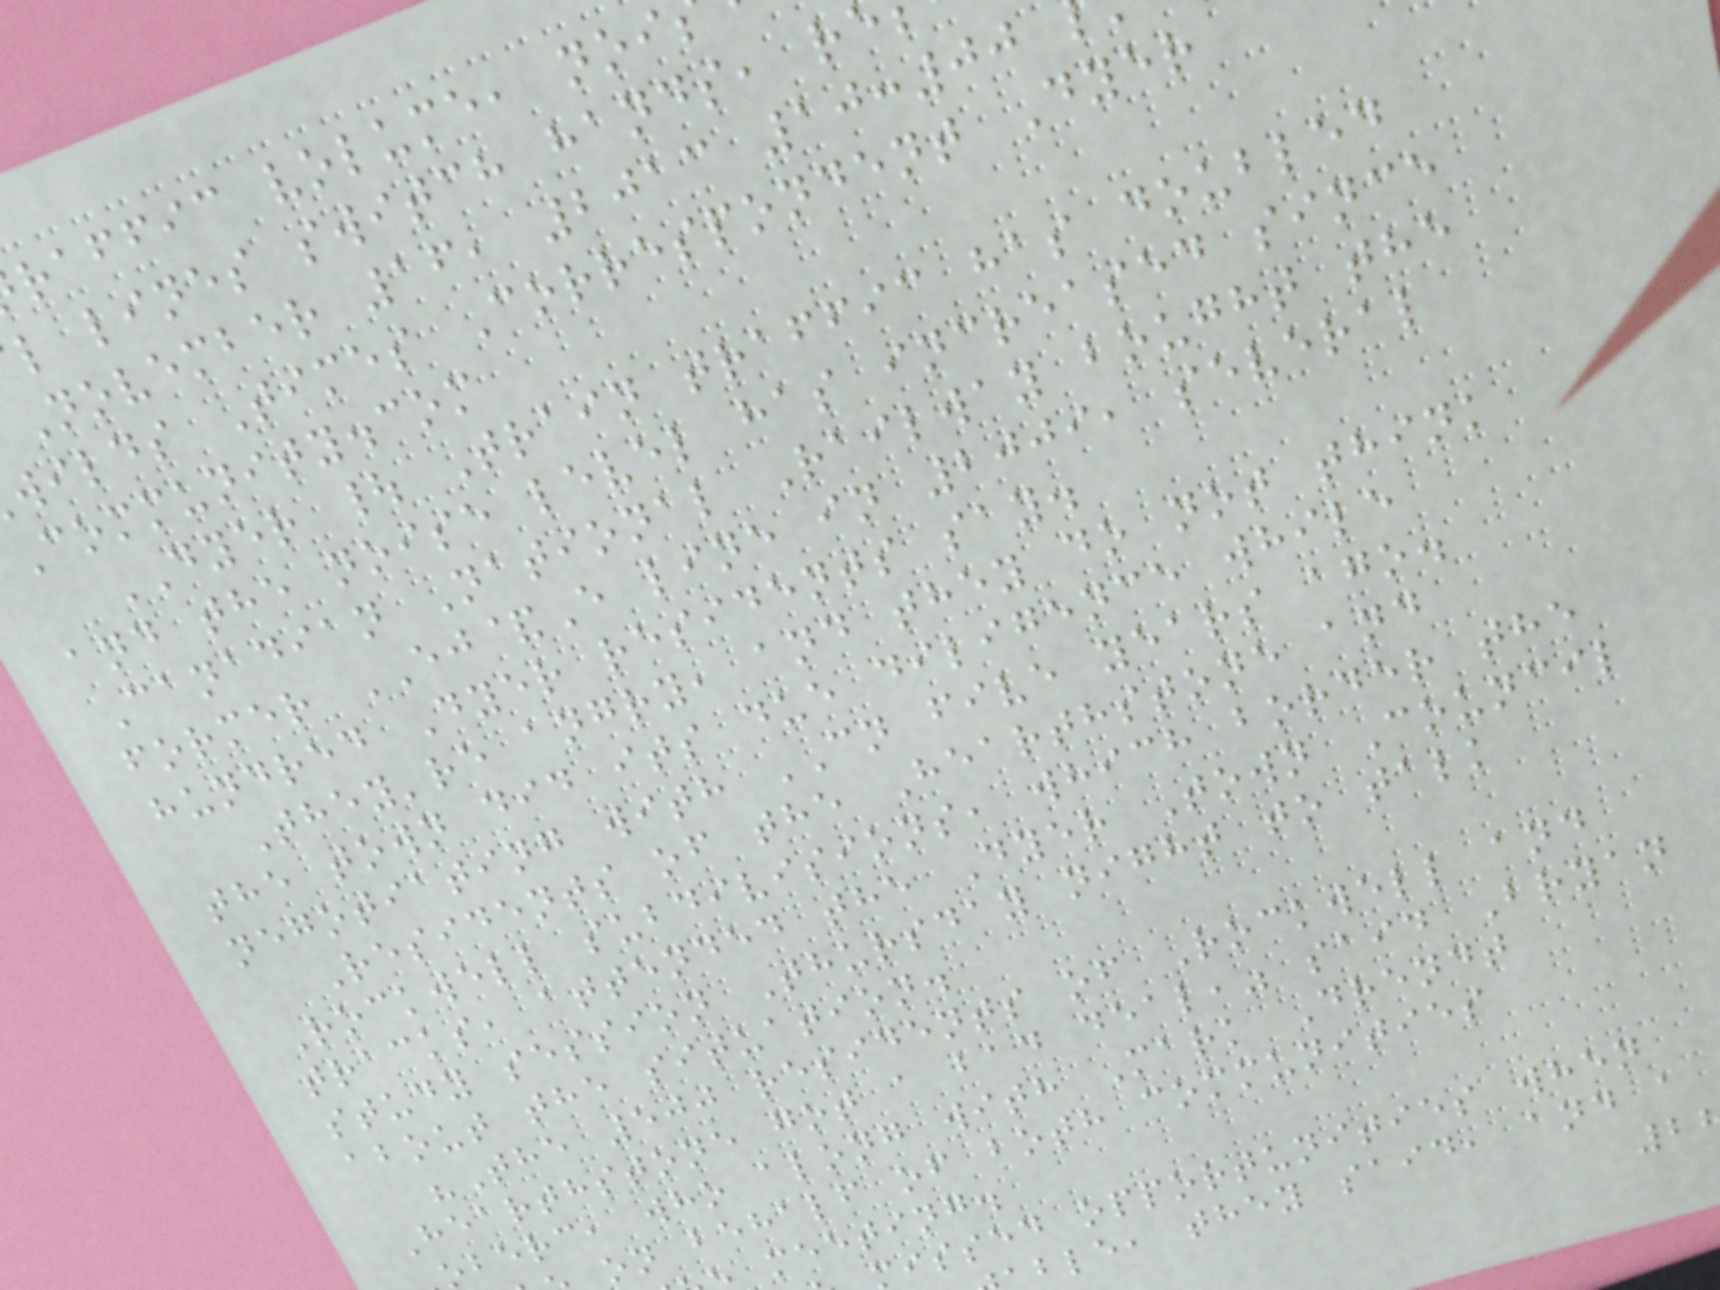raffic volume, noi
l lines switch hands, r
November 16, 2013 10:00
wilds Times Correspondent Dyer
Community.com
DYER | Train traffic has doubled
and the noise level has increased since
Canadian National Railway bought the
former EJ&E line in 2009, several
hundred Dyer residents say.
They're angry, and they do not think
the town did its due diligence while
negotiating with CN five years ago.
Residents of the Hearthstone and
Rockwell subdivisions, which border the
tracks, attended the Dyer Town Council
study session Thursday night to talk
about the situation.
"The 500 residents of Rockwell and
Hearthstone got a bad deal," said Bryan
berc, who along with Mark Drendt
on behalf of both communities
meeting.
issed opportunities when
ble, they said, and a
